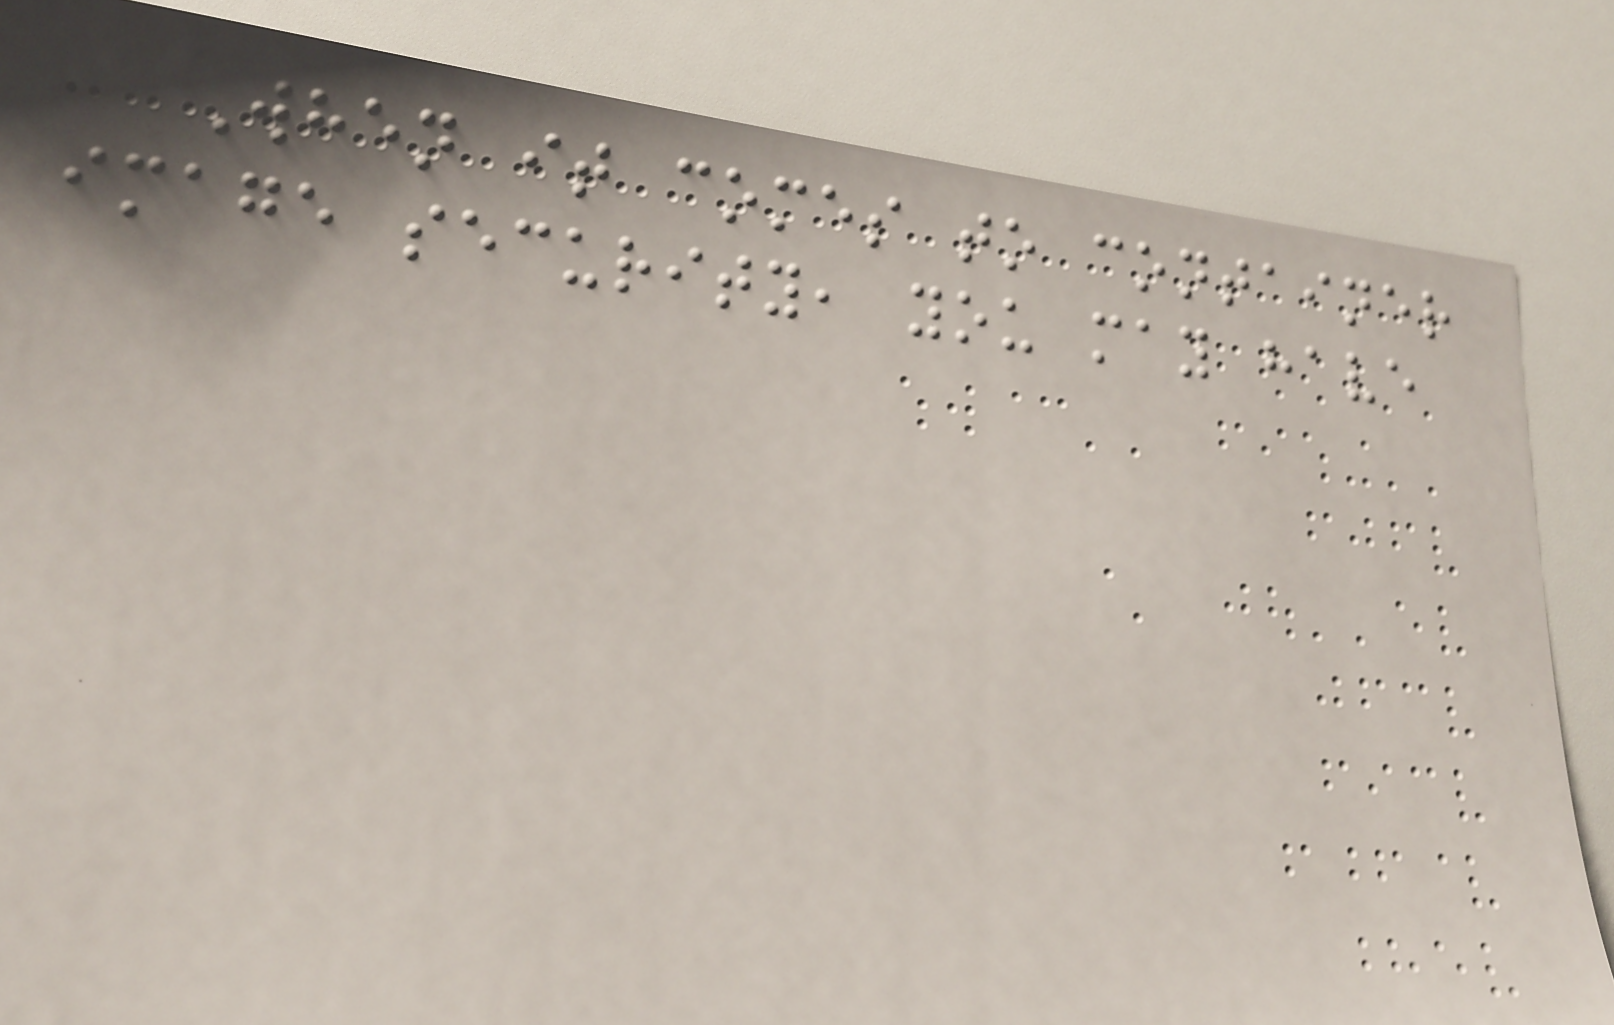When it comes to container
image security, you may have
